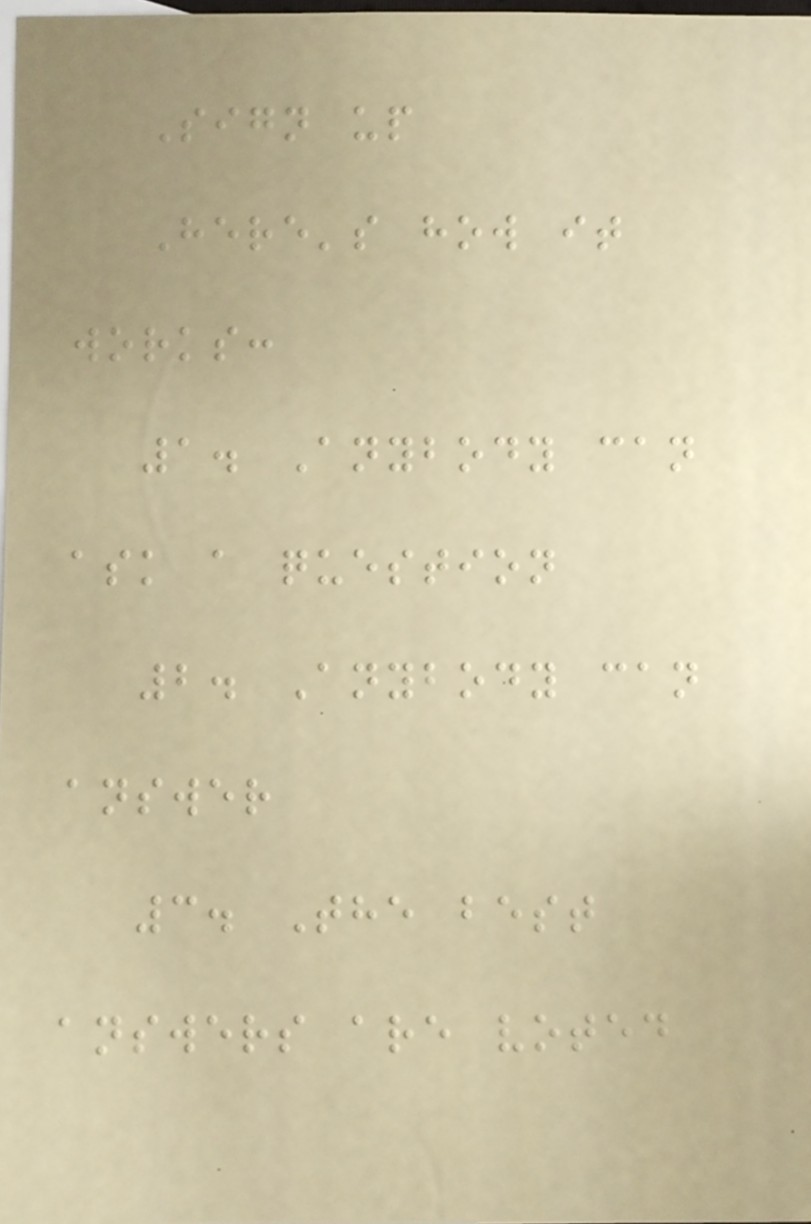Sign up
Here's how it
works:
1. Anybody can
ask a question
2. Anybody can
answer
3. The best
answers are voted
